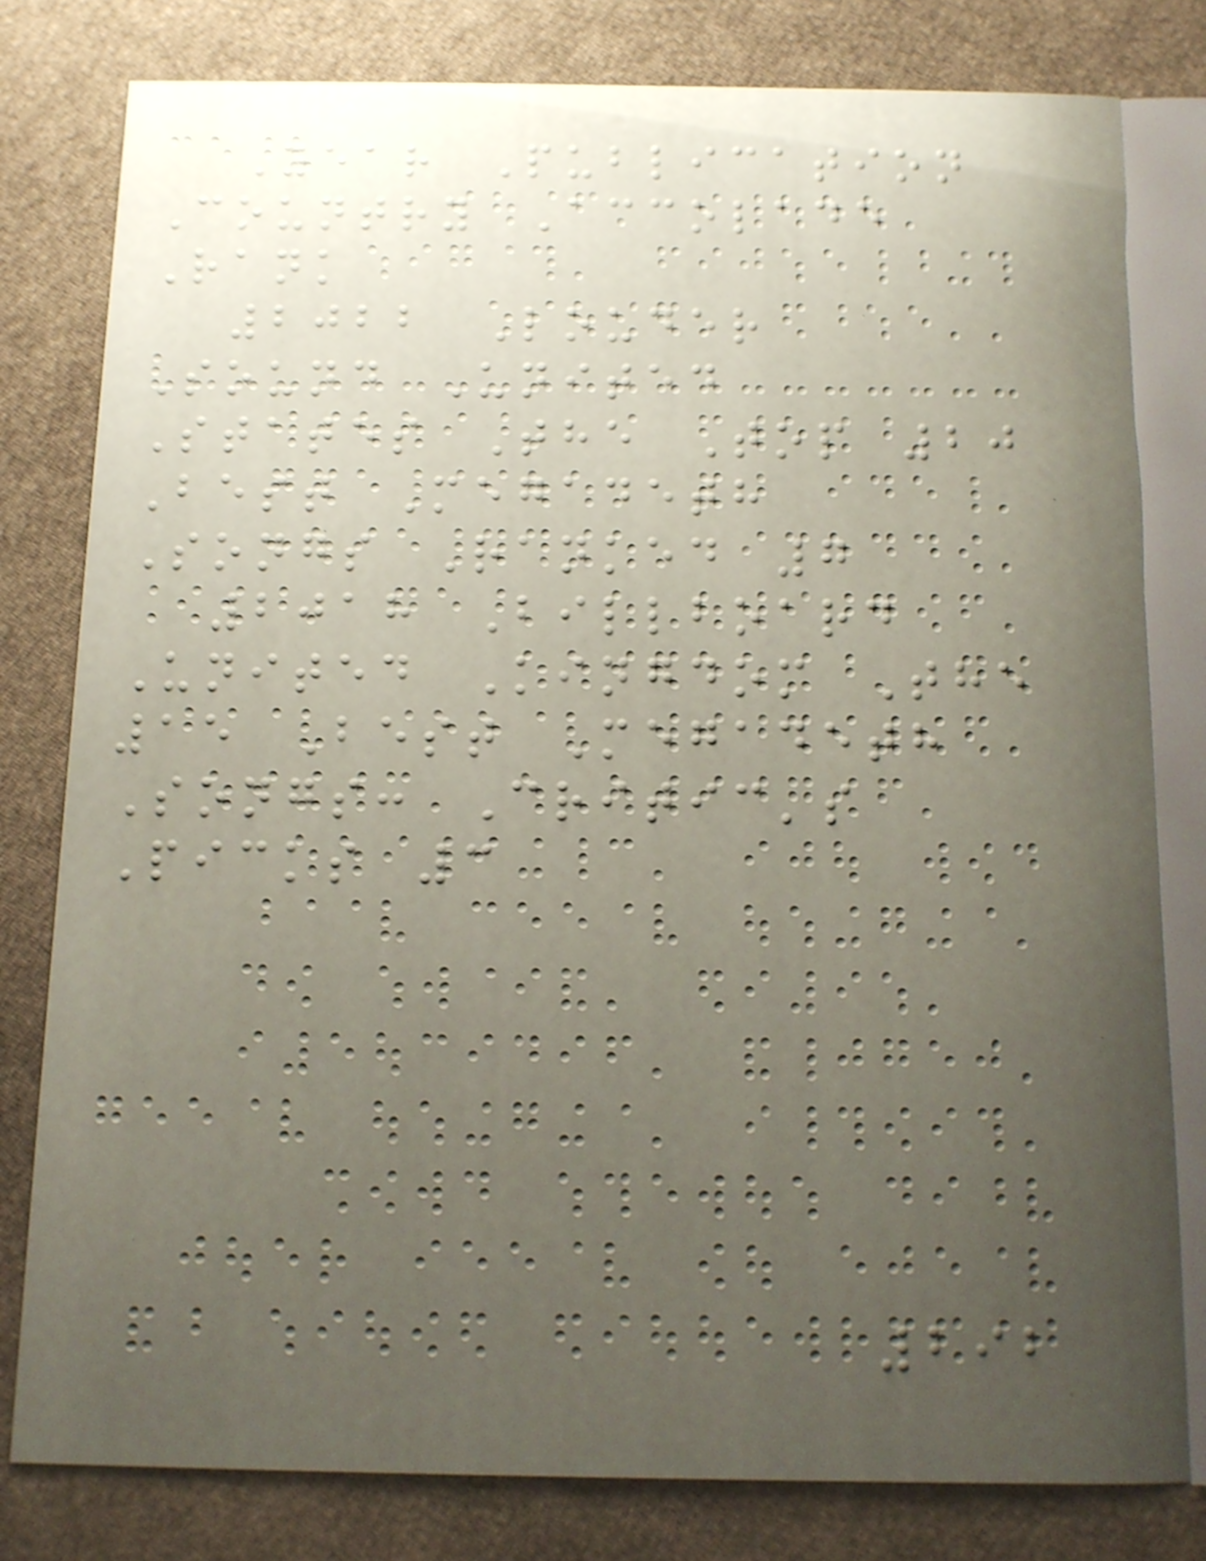Year Publication
Country Accolade
Rank
2022 Louder
Sound United
States The Top 20
Best Megadeth
Songs Ranked 7
2018 Billboard
United Kingdom The
15 Best Megadeth
Songs: Critic's
Picks 3
292
